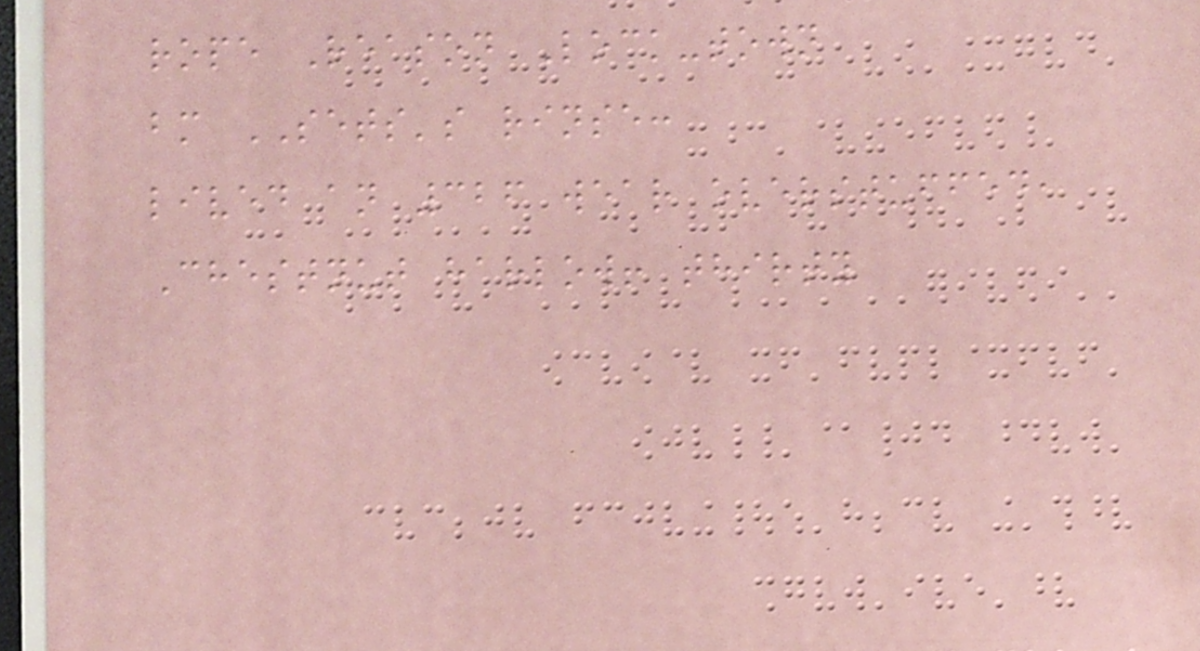rope Reason Lock-town
bm SETS's rinse:
lived an 326 wear overstuffed,
Chestnut harlow! thirty
